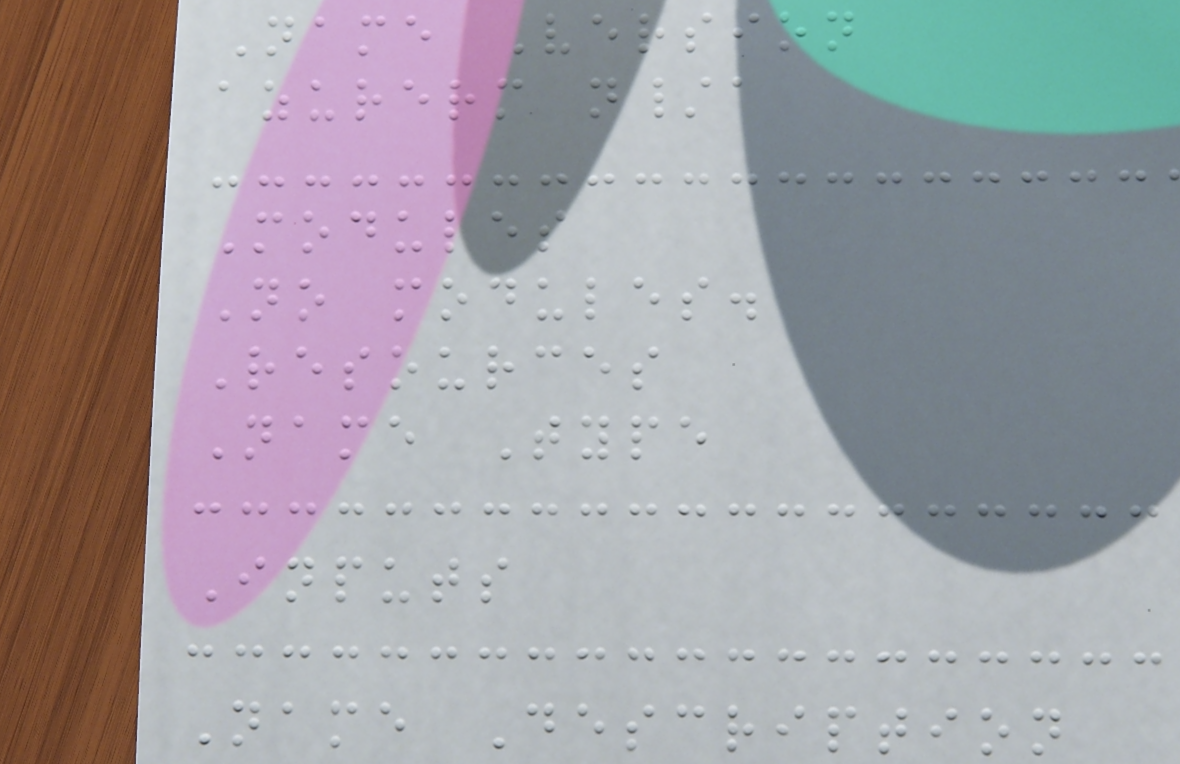Name Version
azurerm n/a
Modules
No modules.
Resources
Name Type
Inputs
Name Description
